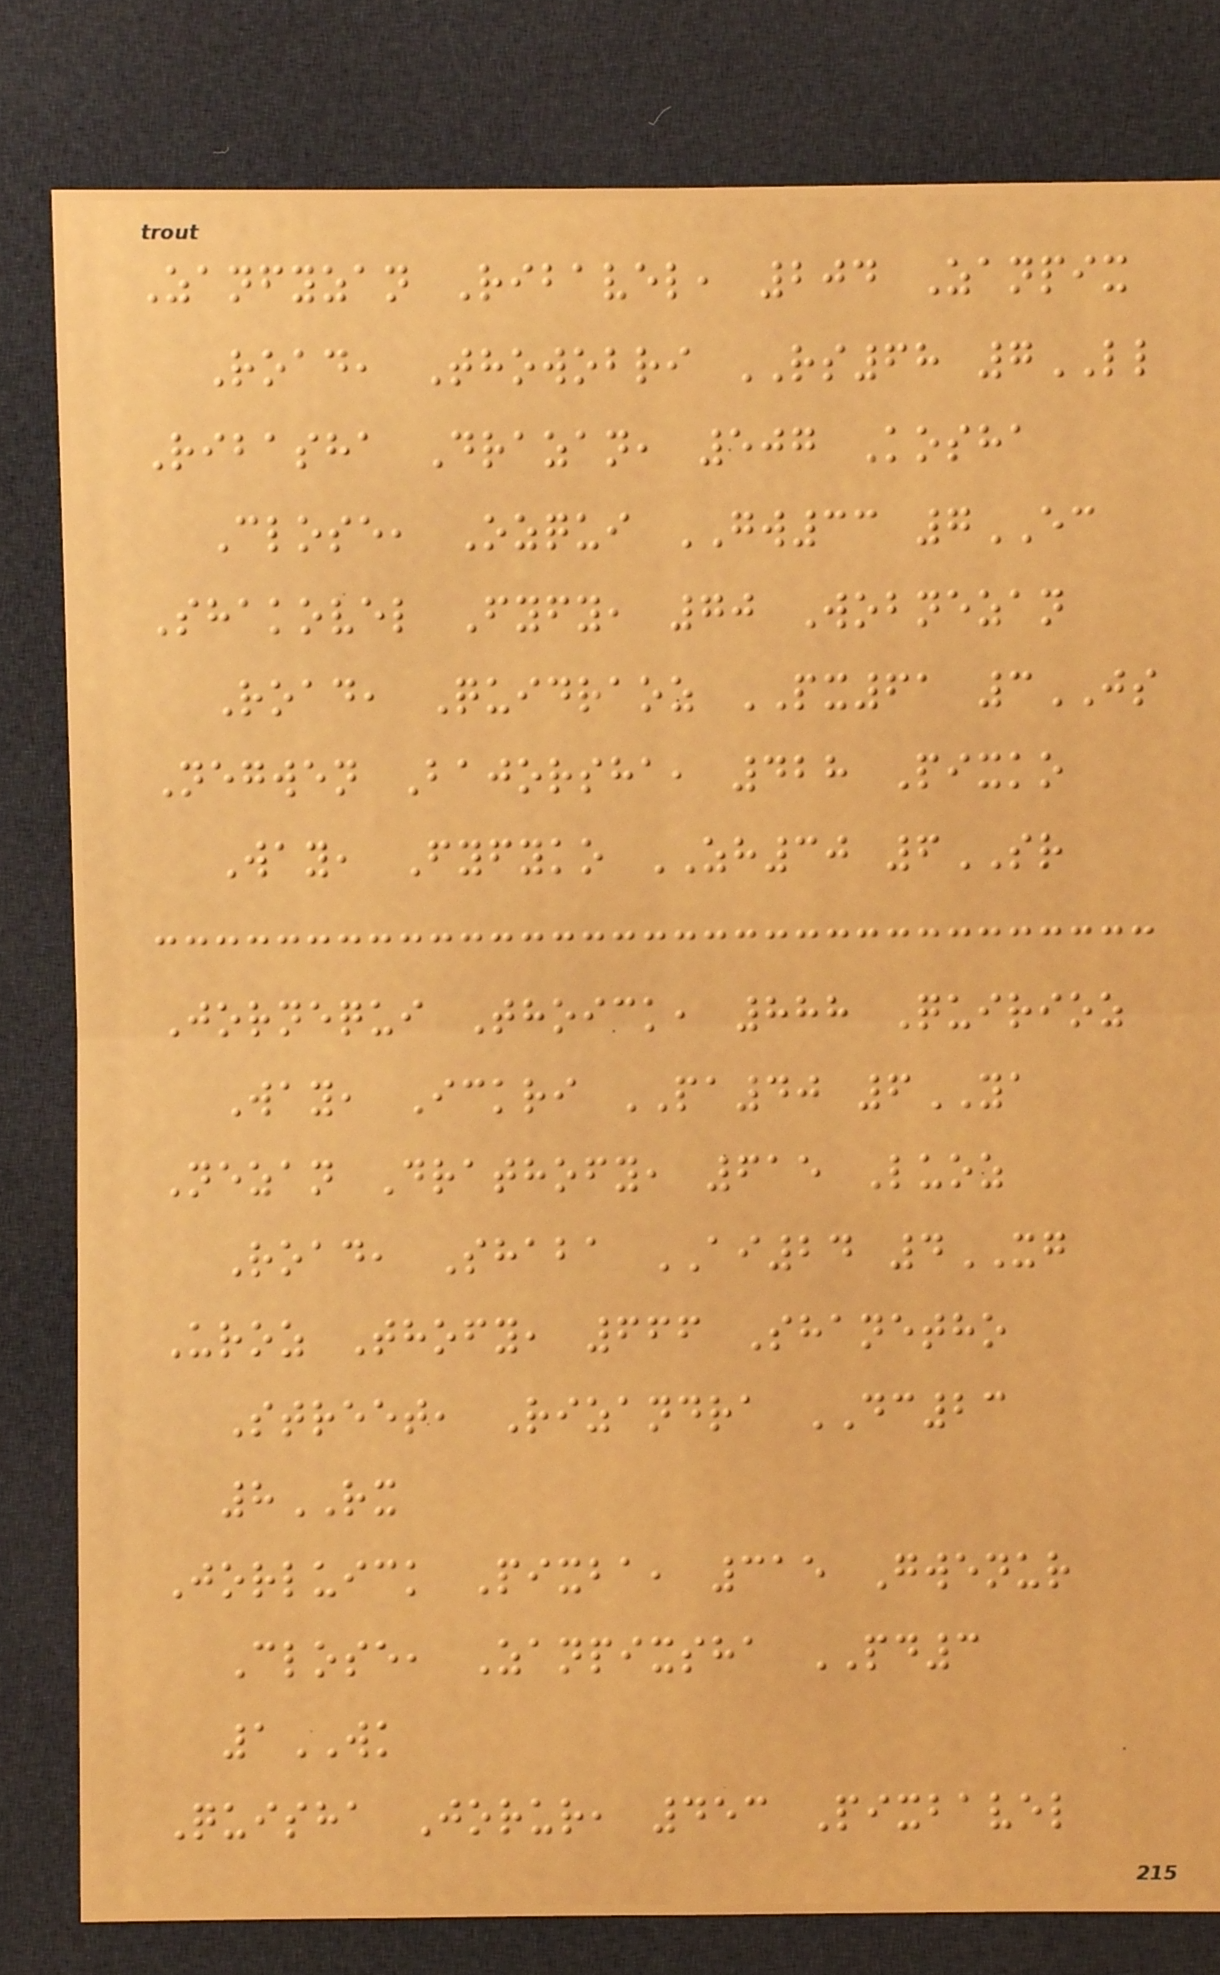Zanfyzan Ribavel, 204 Zanpix
Road, Thowobri RS68 7LL
Ribasha Drazan, 507 Kosha
Close, Ozqui GW33 7EC
Shakovel Fyfy, 70 Wobnezan
Road, Quidraoz PX61 3JS
Negwen Bajorsha, 428 Pixko
Way, Fyfyko ZH30 6SR
Jornequi Thoick, 888 Quirioz
Way, Ickri PA40 6YA
Nezan Drathofy, 615 Luoz
Road, Shaba AI24 4XG
Uroz Thofy, 666 Shanetho
Street, Rizandra DC23
8RX
Jorluick Pixba, 315 Gwenur
Close, Zanpixsha PD3
1WK
Quisha Jorur, 453 Pixbavel
